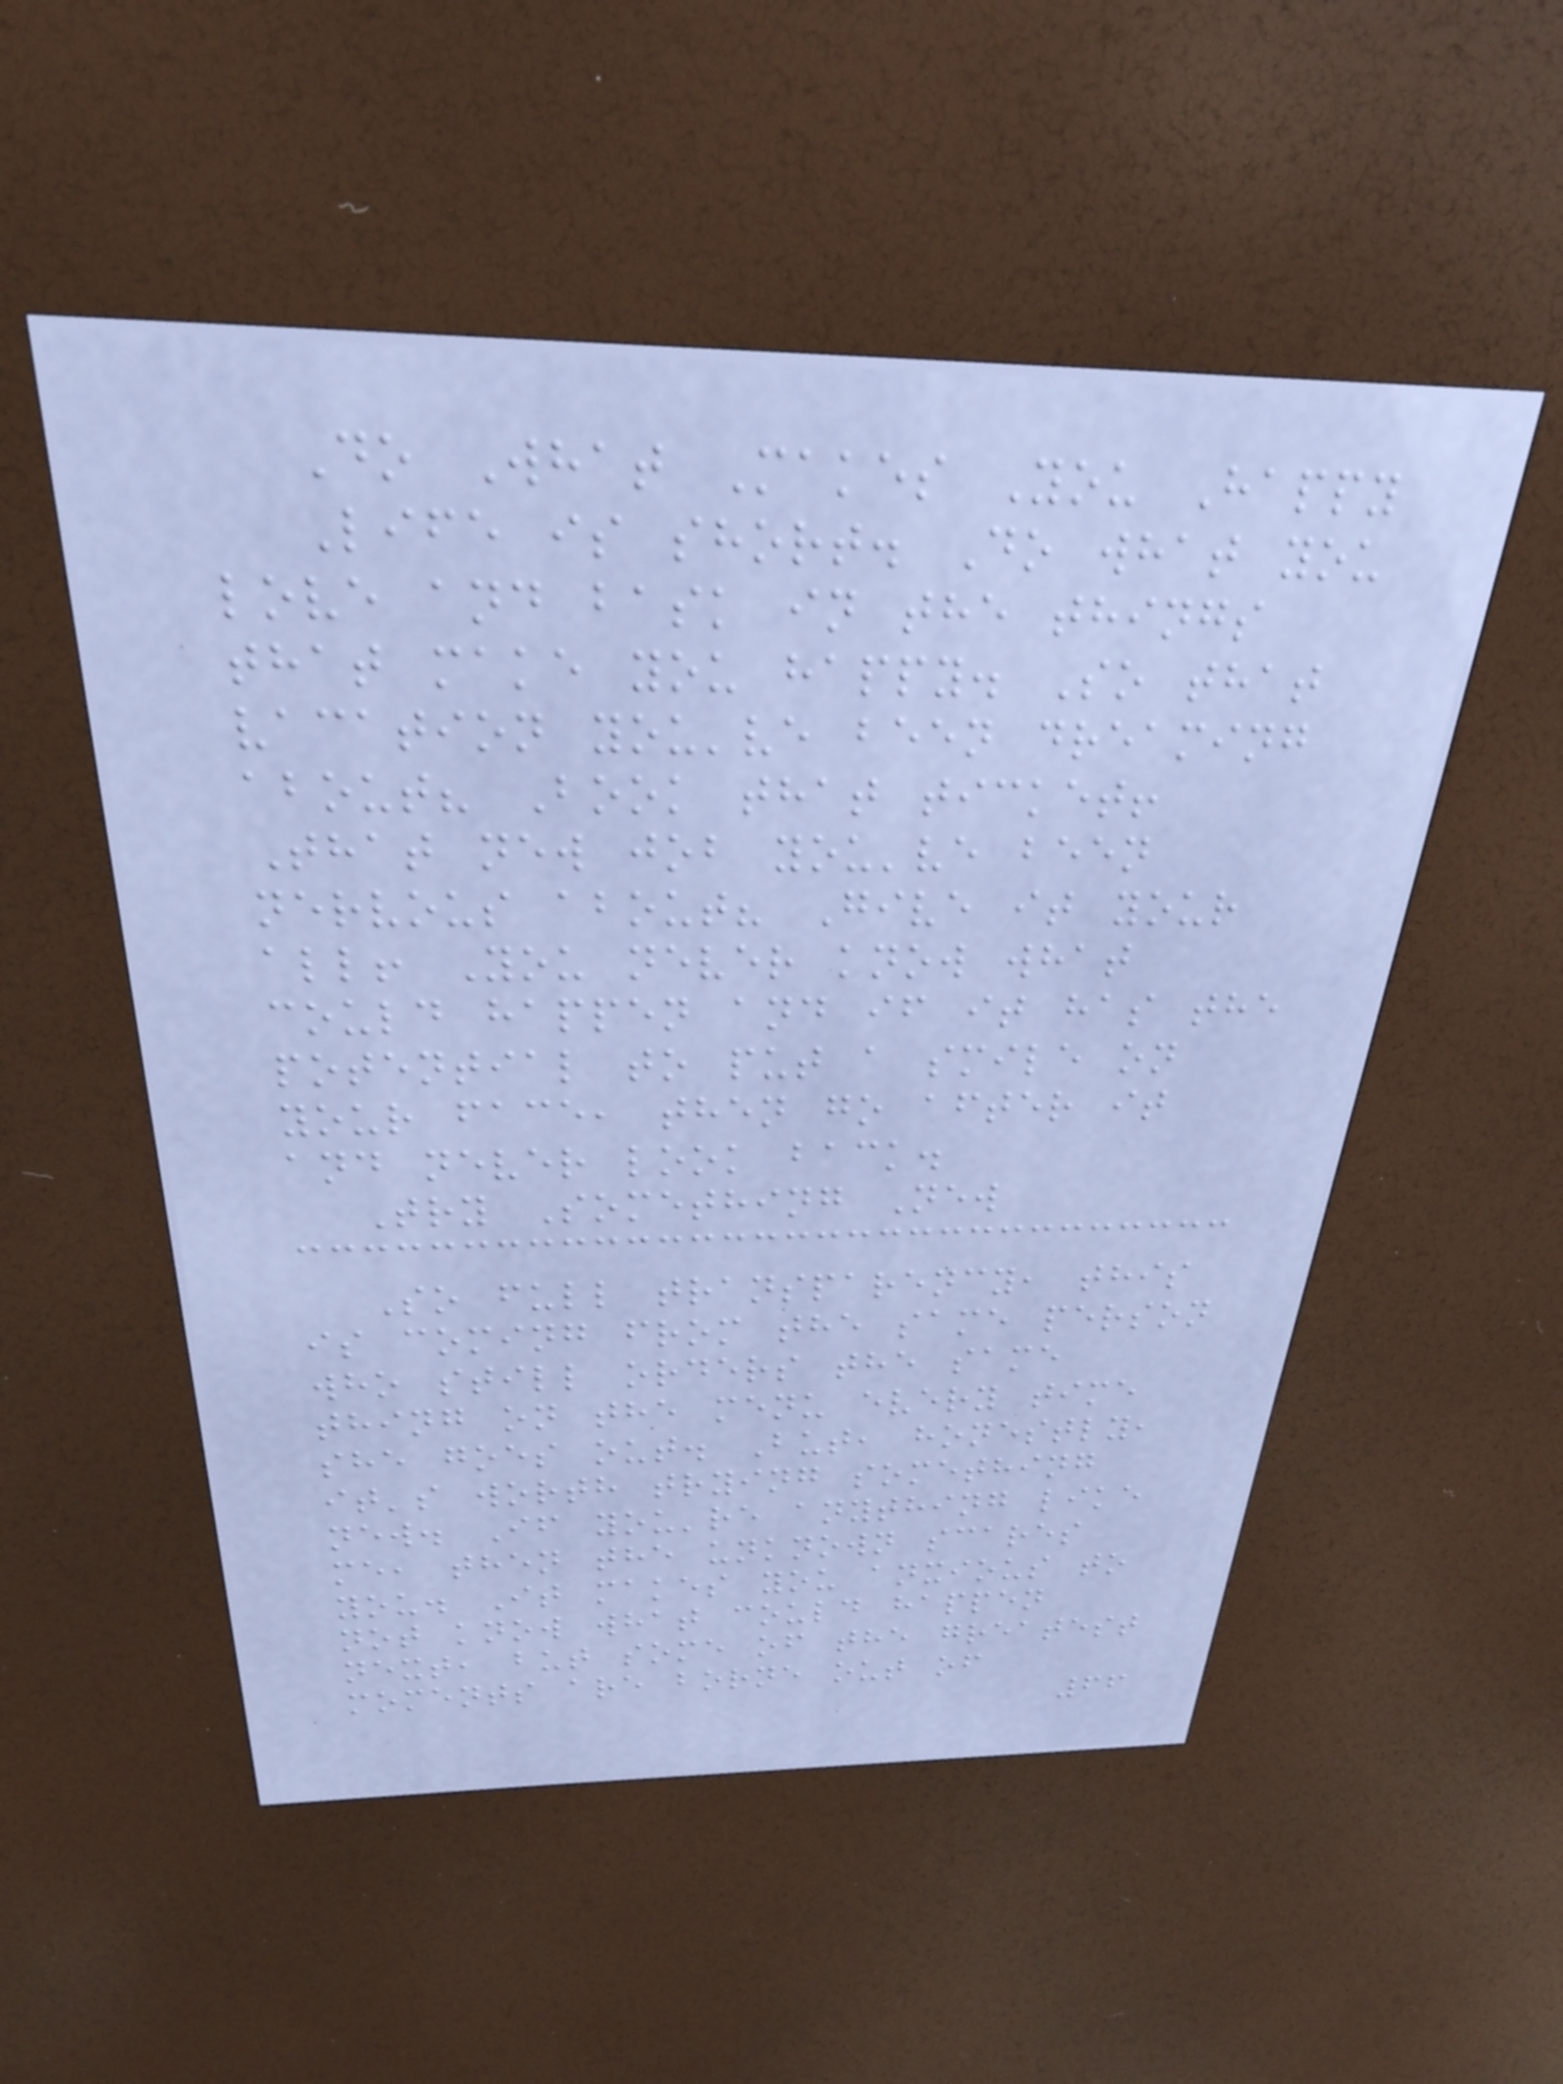Do What Makes You Happy
Life is short. Do what you
love and bask in the things
that make you happy. So that
vacation you've been dreaming
about? Book that ticket!
That new job you've been
nervous about? Give it your
all! You never know what
could happen and if it has the
potential to put a smile on
your face, then go after it
and never look back.
Try Something New
So full transparency, this
is coming from the same person
who still orders the same
thing on the menu every time
she goes out. But, honestly,
it's worth trying something
new. If you're anything like
me, then the unknown scares
you. It makes you anxious to
not know what could happen
next, but some of the greatest
moments are borne out of
66
